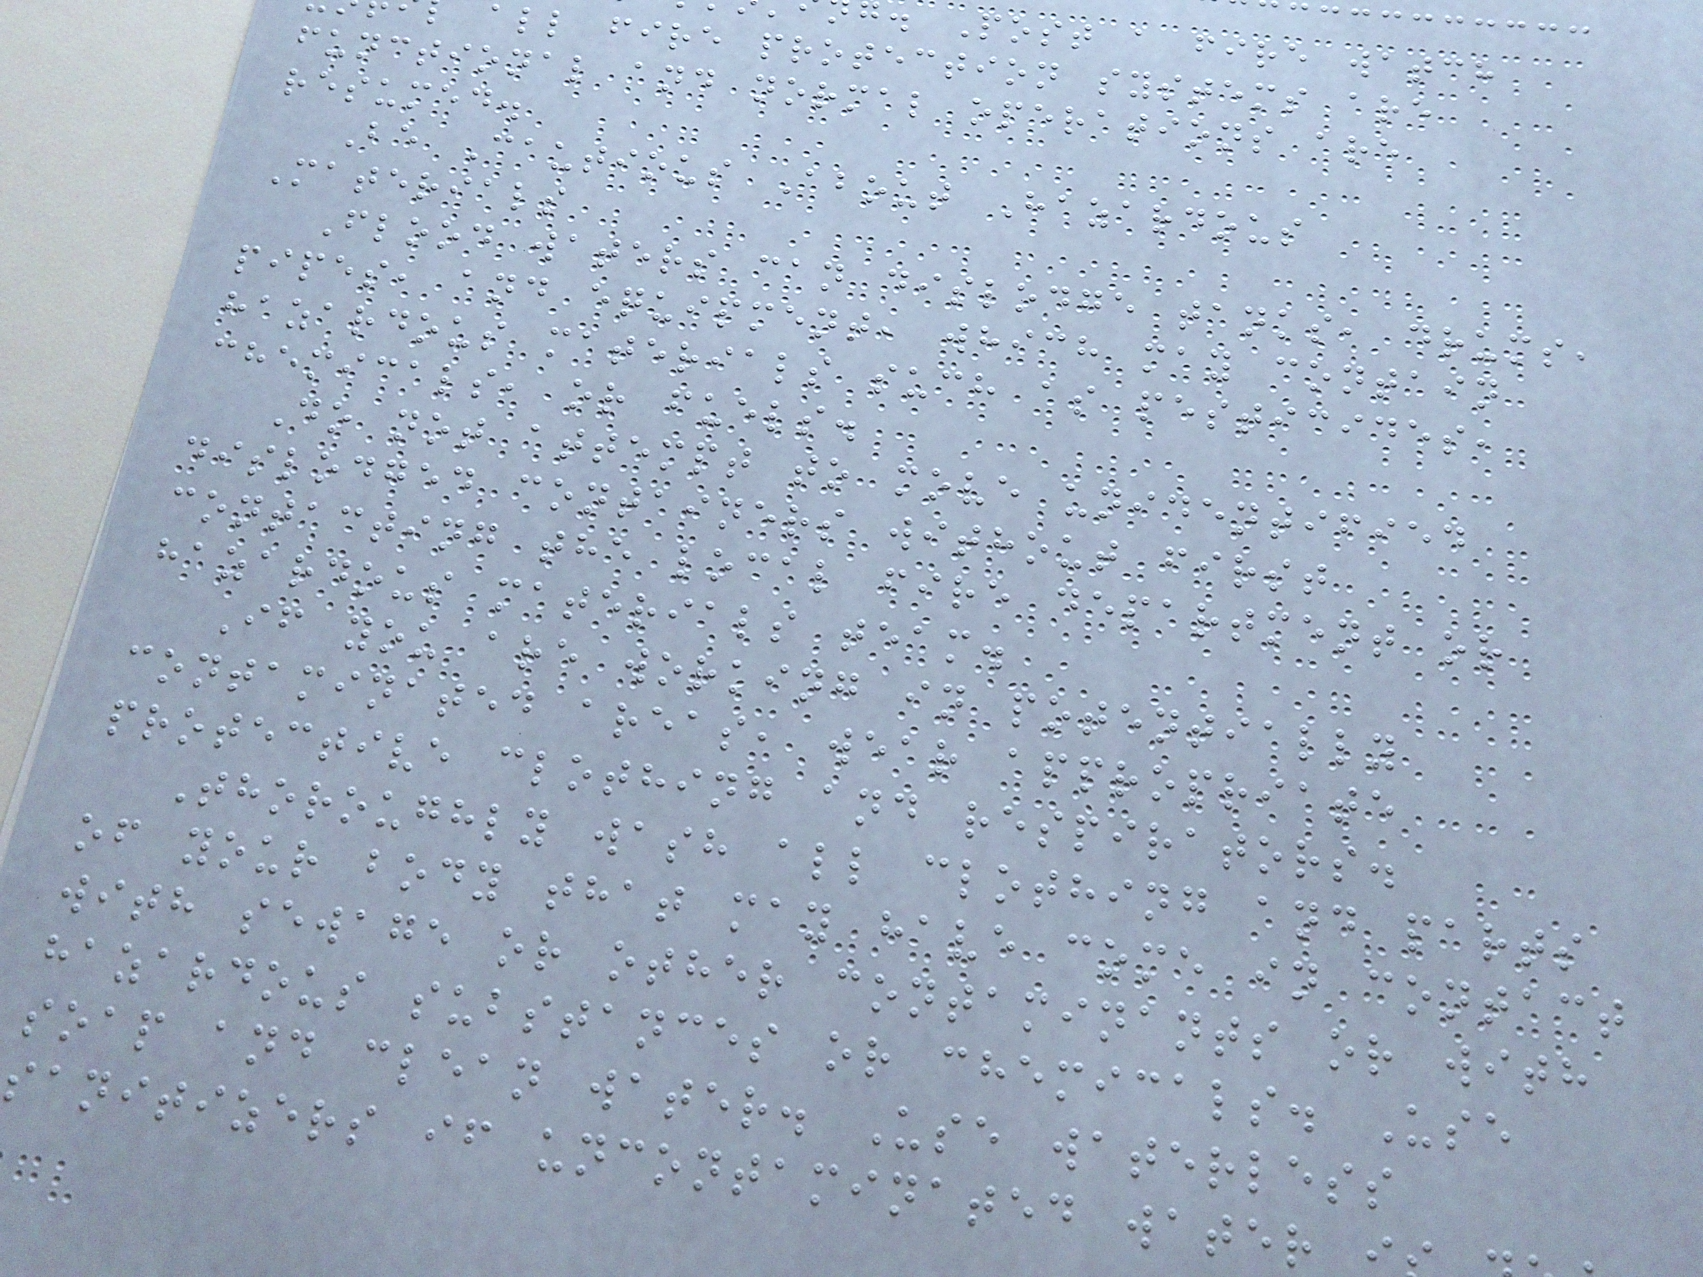. Post a fire watch
all fire protection systems are
functional and normal operations are
resumed.
Be Cautious About Hazardous
Materials
Flood waters can dislodge tanks, drums,
pipes, and equipment, which may contain
hazardous materials such as pesticides,
chemicals, or fuels.
Do not attempt to move unidentified
dislodged containers without first
contacting the local fire department or
hazardous materials team.
If you are working in potentially
contaminated areas, wear appropriate
protective clothing and respirators.
Thoroughly wash all clothing and parts
of your body that may have come in contact
with sewage or other contaminants or with
hazardous substances or chemicals. Use
soap and clean water. Use waterless
sanitizers if uncontaminated water
